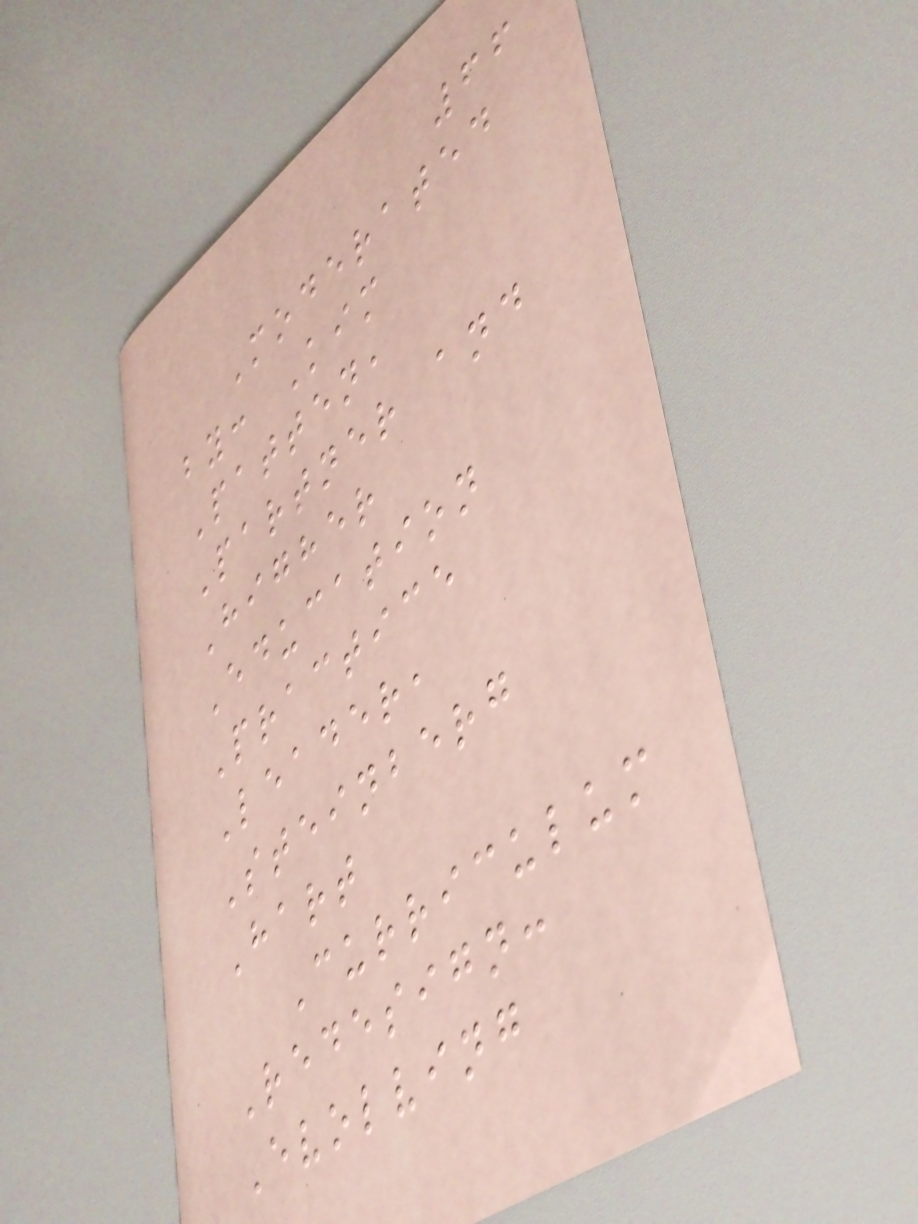66
Moderated
by: Kim
Patten,
Partner and
Higher
Education
Practice
Leader,
Steinberg
Hart
Curriculum
Redesign:
Evolving
